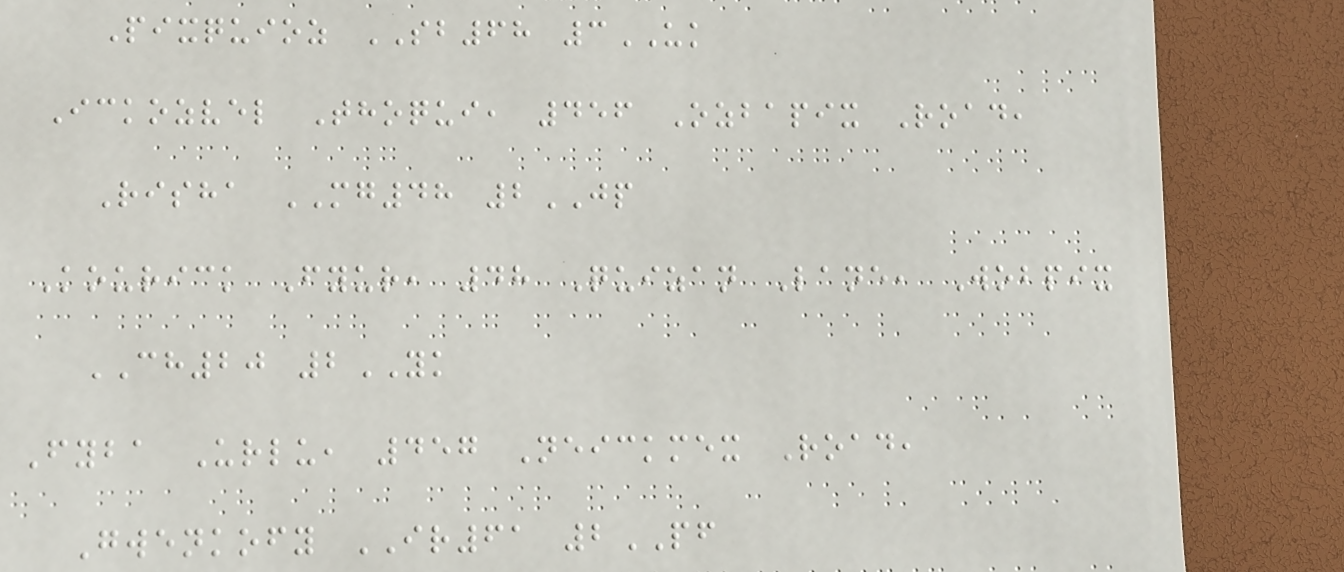Pixquioz SB68 3UK
Ickozvel Thoqui, 456 Ozbapix Road,
Risha MG48 2JP
Kourick Fyur, 48 Quizan Lane, Wobpix
CH20 2YK
Fyba Urlu, 457 Neickmex Road,
Gwenkofy IR61 2PF
